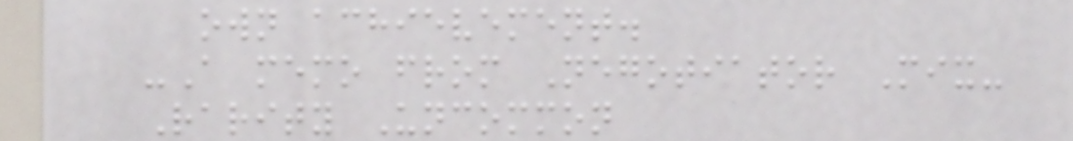own achievement.
-A memo from Negotiator Mix-
Rarity Uncommon
